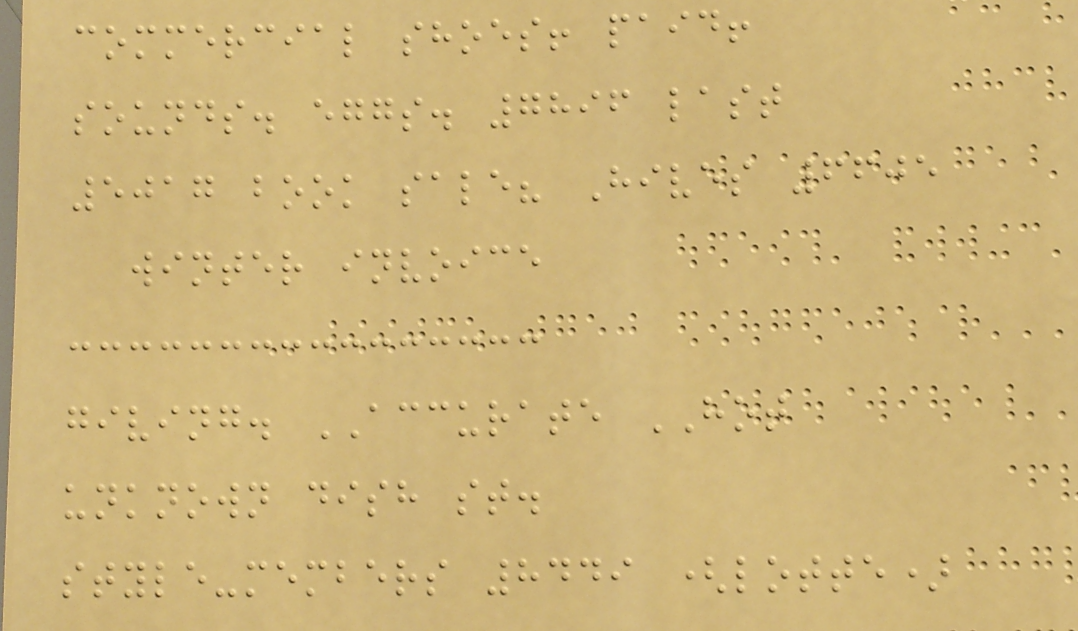commercial shoes! paid!
sounds. eggs. 7896 last
5017 book sale? Hives 6605
winter invoice
giving. ACCURATE HOT
unknown dish st.
style-members 8449 (lotte)
